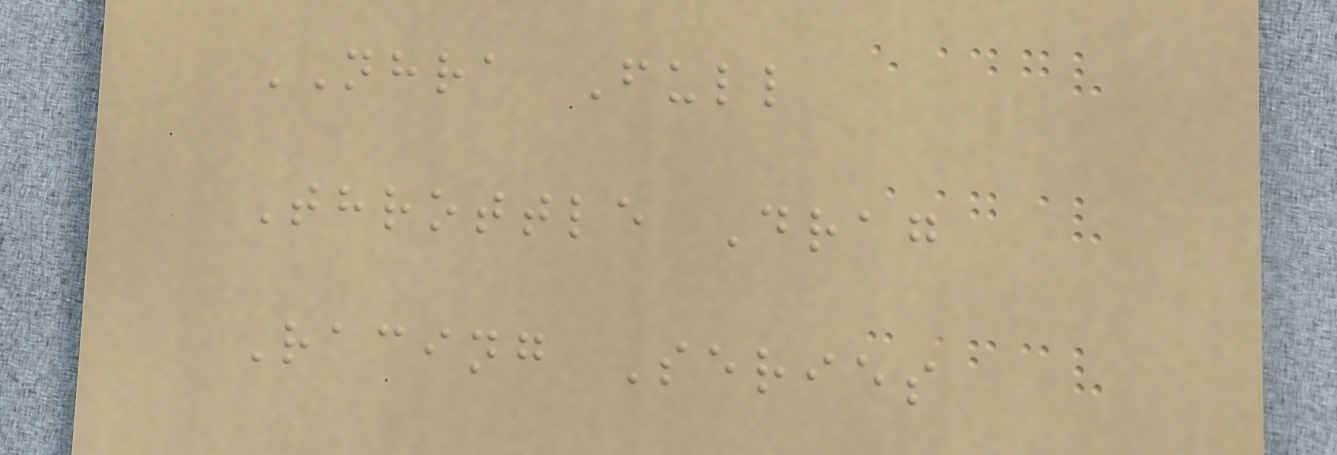NHRA Full
Throttle Drag
Racing Series
